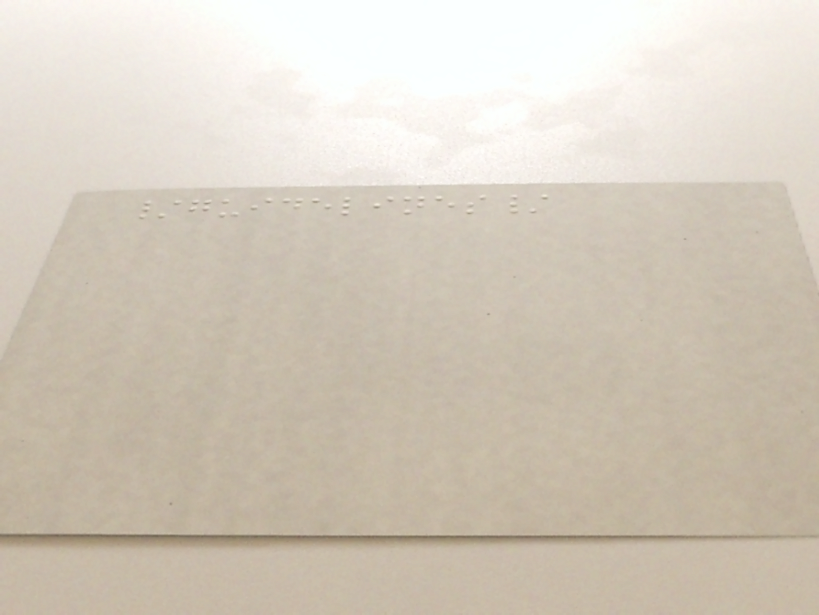/guidelines/
